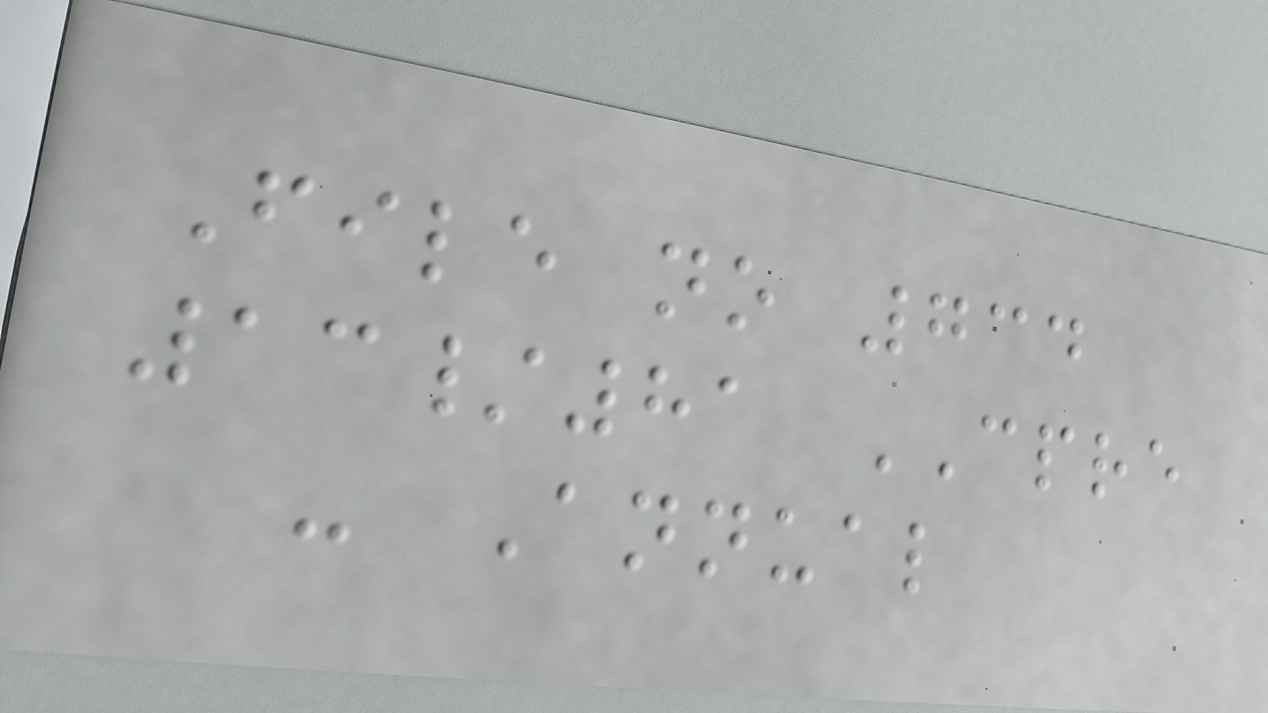File no 734
13/81 CPRE
- Annual
